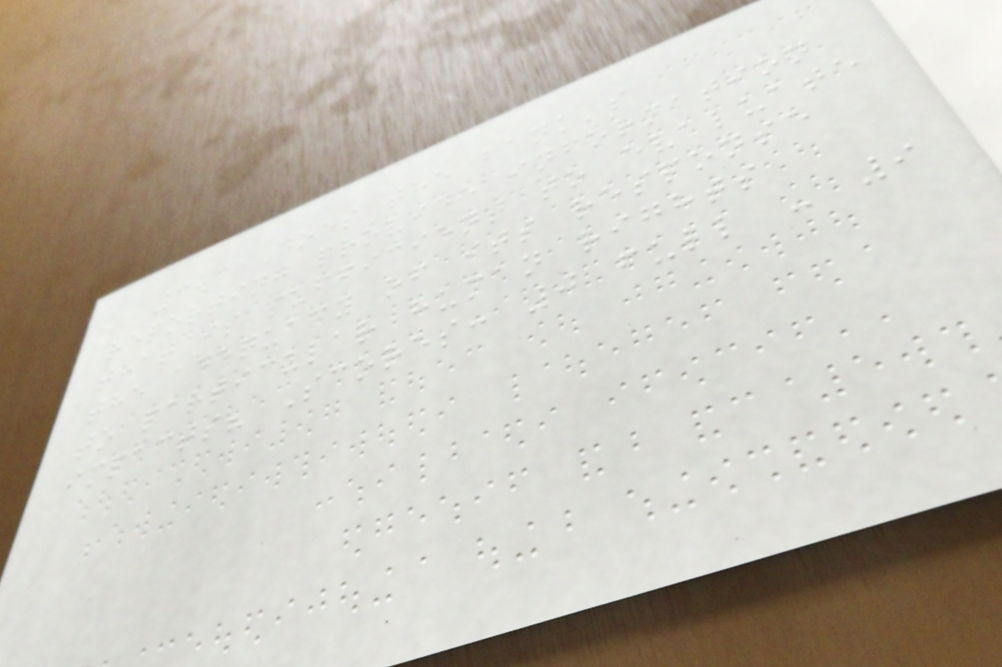3.3 Does the bank's
reporting provide information
that is sufficient to evaluate
the adequacy of its response
to particular human rights
impacts? Scores: 0 full - 9
